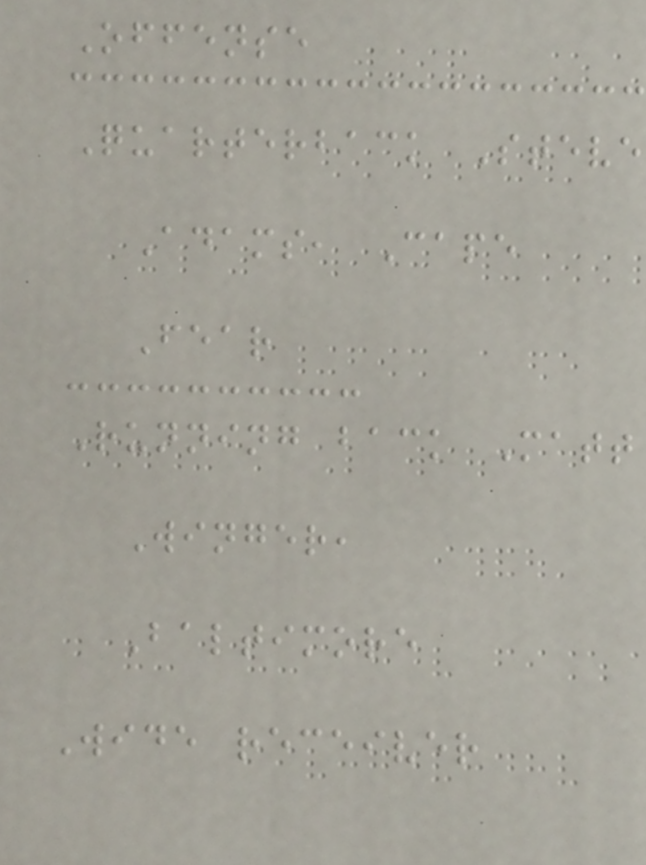Offense
Quarterback Steve
Adams, Cape
Fear
Running back Matt
Winger,
Baltimore
Wide receiver
